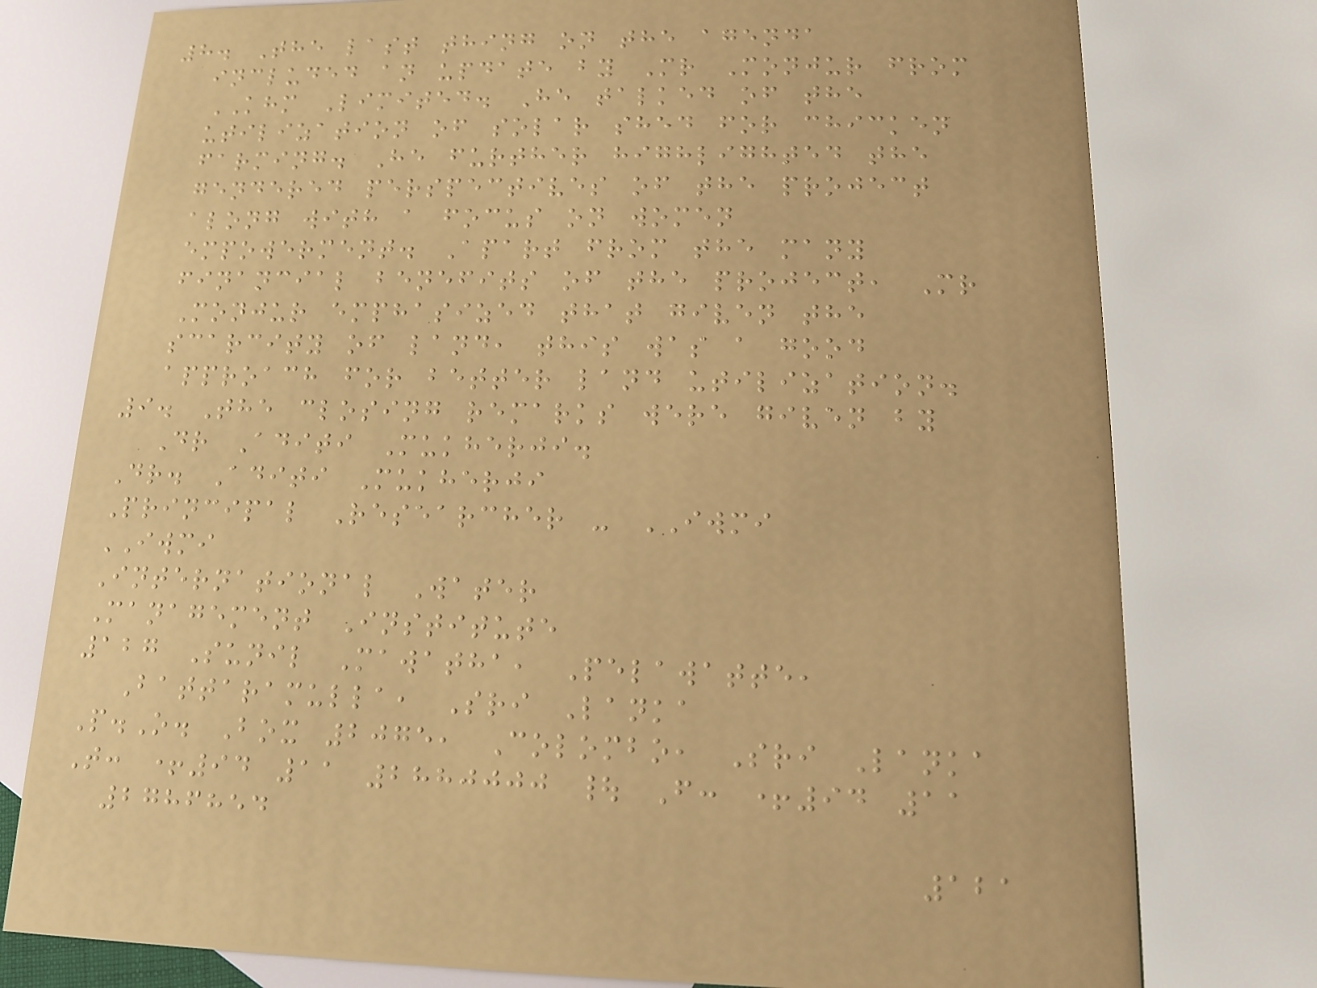8. The last thing on the agenda
included an update by Mr Monjur from
KHM Limited. He talked of the
utilization of solar shed for chicken
farming. He further highlighted the
gendered perspectives of the project
along with a focus on women
empowerment. Apart from the many
financial benefits of the project, Mr
Monjur emphasized that given the
scarcity of land, this was a good
approach for better land utilization.
9. The closing remarks were given by
Dr Aditi Mukherji.
Dr. Aditi Mukherji
Principal Researcher - IWMI
IWMI
International Water
Management Institute
127 Sunil Mawatha, Pelawatte,
Battaramulla, Sri Lanka
P.O. Box 2075, Colombo, Sri Lanka
T: +94 11 2880000 | F: +94 11
2786854
121
